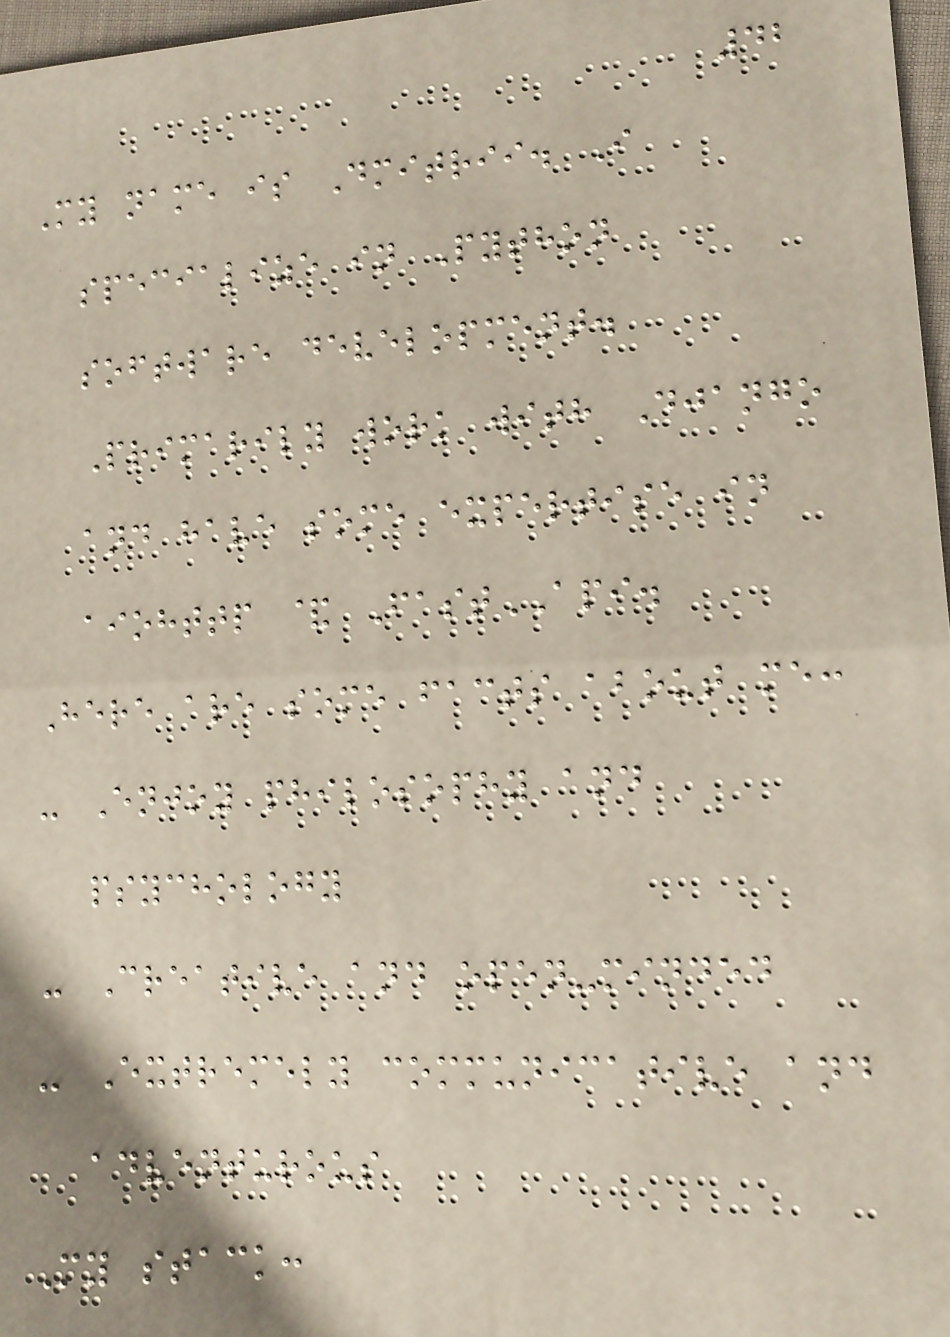42
My name is Dmitrii. I
specialize in Python
software development.
Primarily work with Django
and have some expertise in
aiohttp & FastAPI.
Here are some facts about me:
- Enjoy philosophy and
psychology
- Creative and open-minded
- Extremely communicative and
adventurous
My stack:
